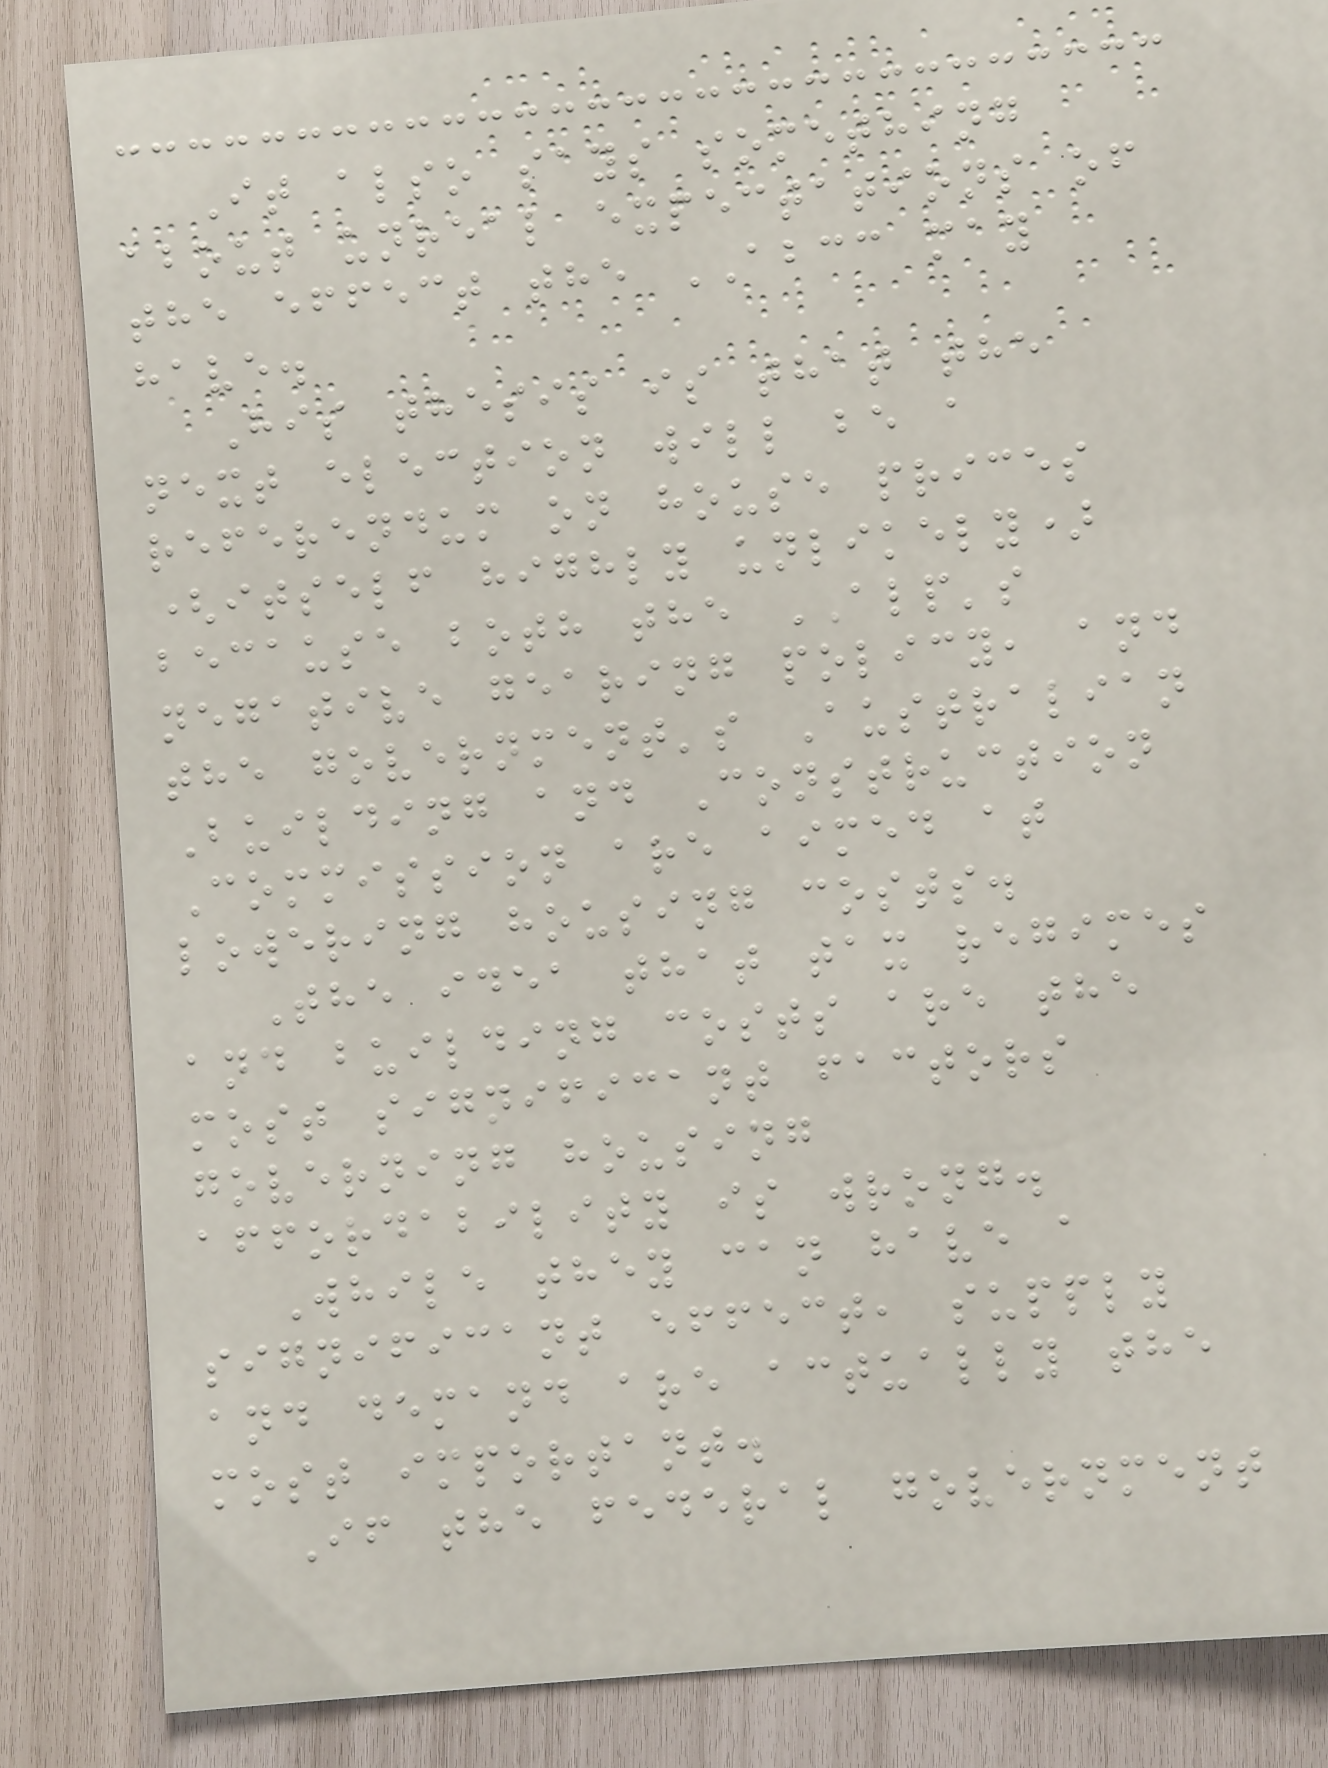It also says something
about unreal expectations of
the effect the ABCC may
have.
His thesis is that the
next election will be a
referendum on house prices
(itself highly unlikely)
because both the ALP's
negative gearing policy, and
the government's Australian
Building and Construction
Commission are aimed at
lowering housing costs.
The idea that tax regimes
and building costs are the
most significant factors
governing housing
affordability is wrong.
While they can have a
significant effect, supply
and demand are actually the
most important.
If the federal government
